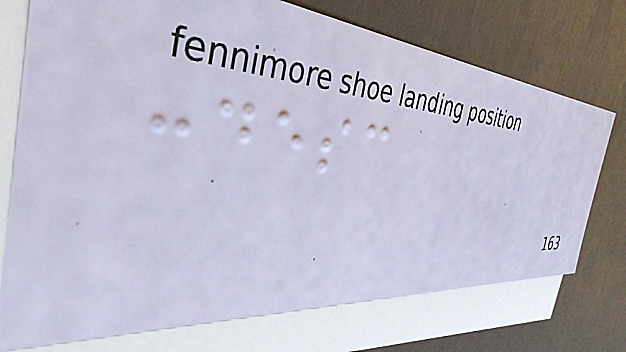:desc
